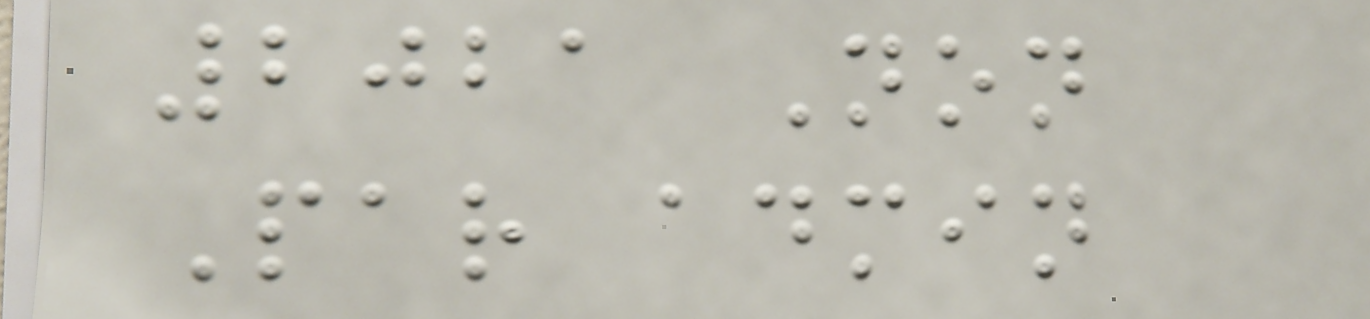2021 Non
Par admin
